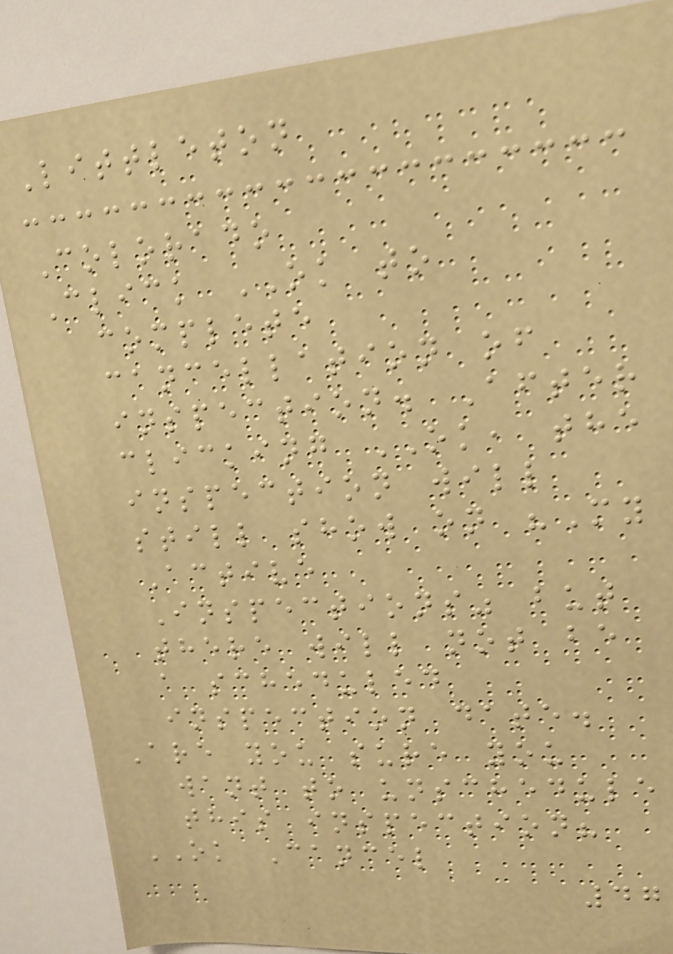Littleton
Colorado
Click OK to
complete
cancellation of
inspection. After
clicking OK, the
inspection will
still show on "My
Active
Inspections" but
there will not be
a scheduled
inspection date.
Are you sure you
want to unschedule
this inspection?
OK Cancel
47
